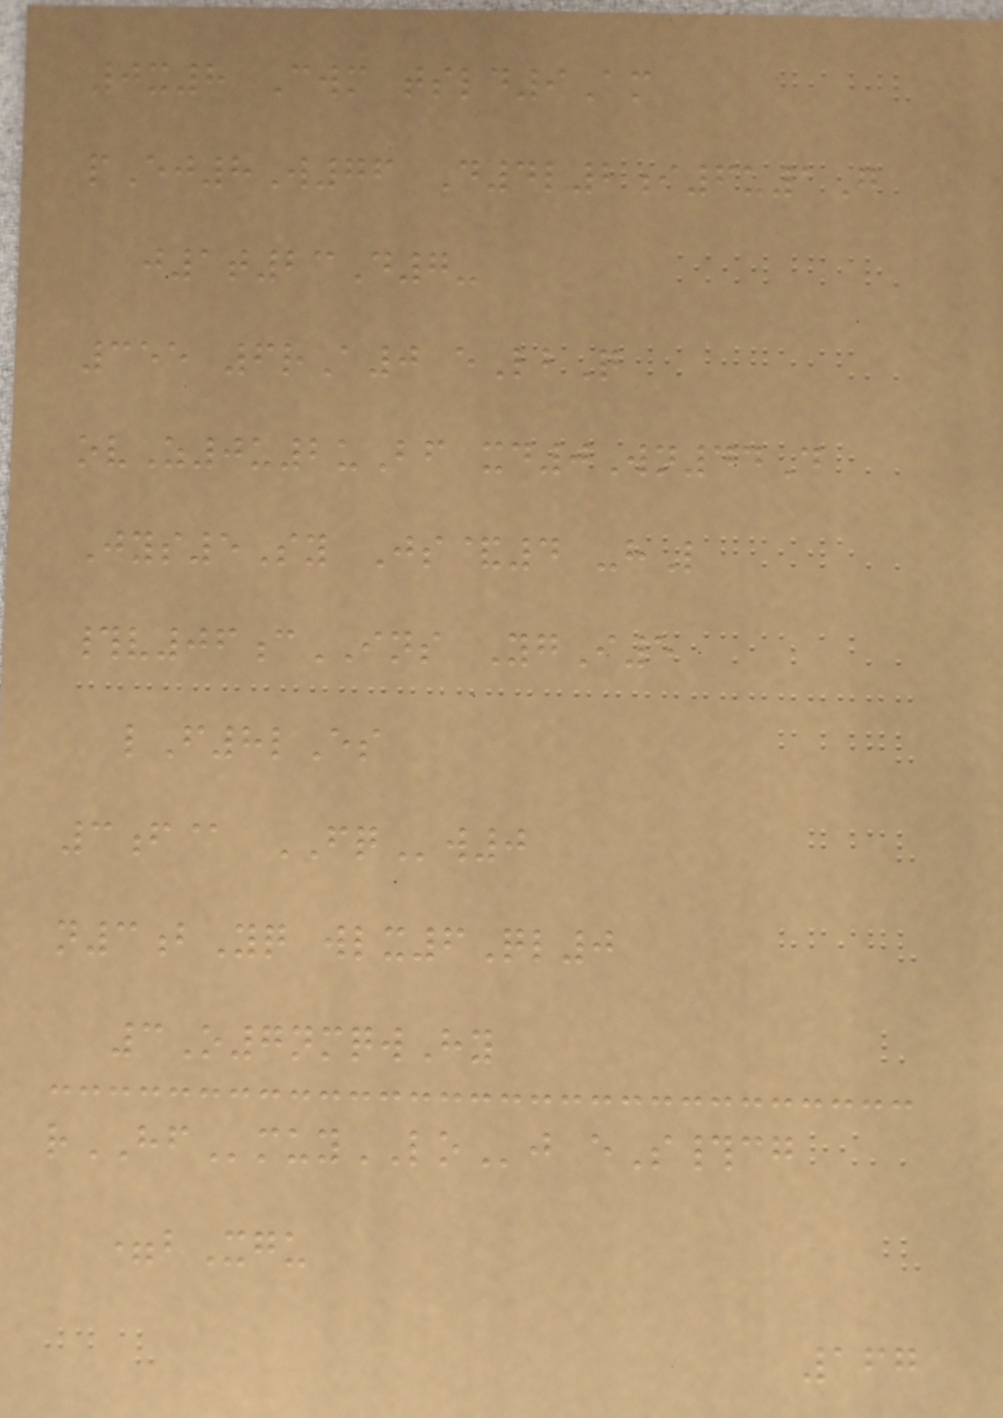0x8 Cwm tsld9Am
pEj8W76 D4l2i6u1G
j1t23D7-
355 6rA0 eLbQ
ovZ0u2uBf xd0Wn44D
Jys5Sy Js&4 -hL
#v06cINS YgI5
lF8lEs
3f@ FQw0
n3bYq wlx6Ql0
3O7nmqwHy
rHFmuyLOj eS#cg
=bXgu
167
